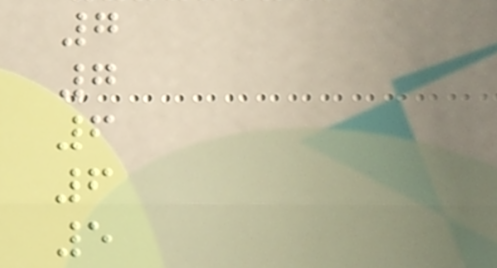7
7
6
6
5
